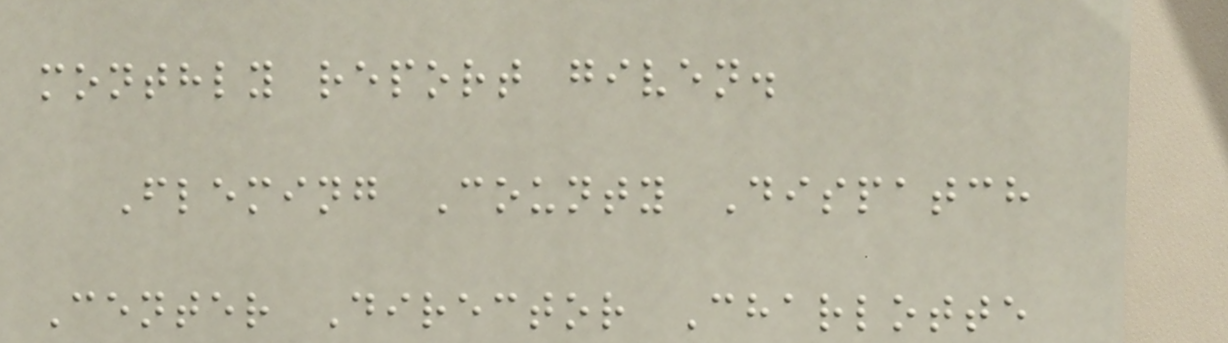monthly report given.
Fleming County Dispatch
Center Director Charlotte
